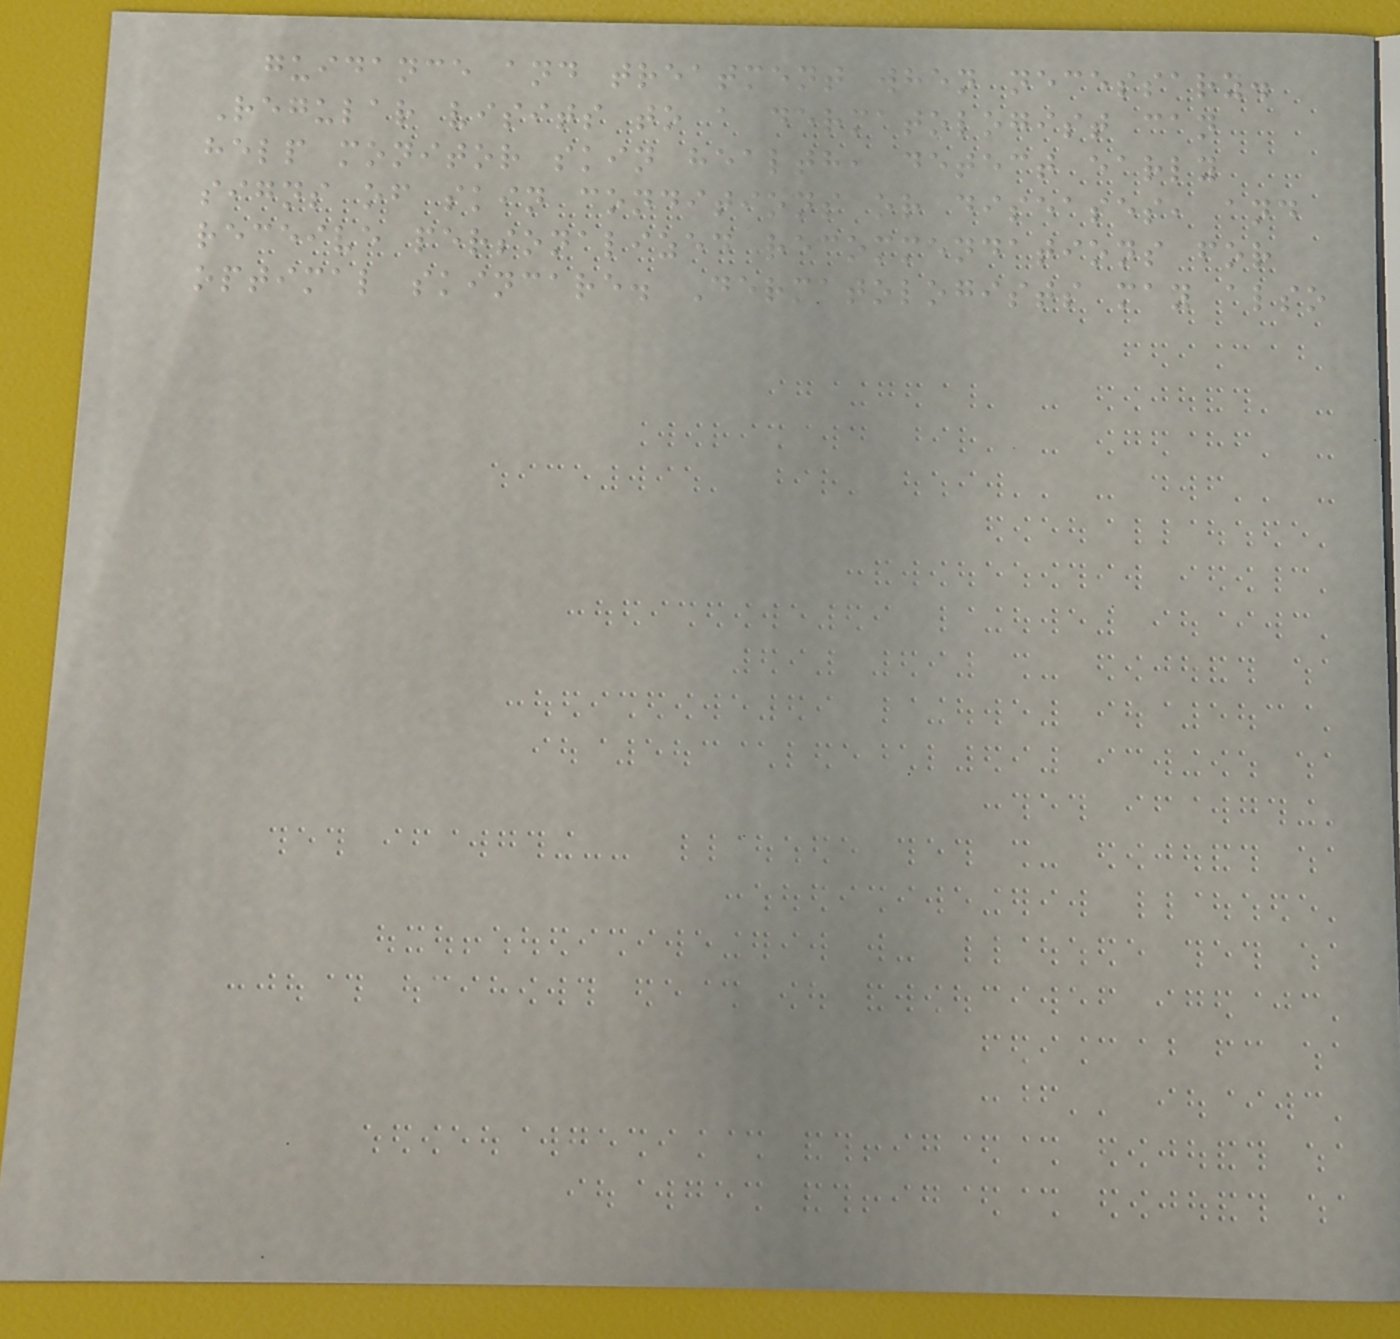guidance and treatment when necessary.
Regular visits to a dermatologist can
help monitor skin health, detect early
signs of skin conditions or diseases, and
receive personalized recommendations for
optimal skincare. Dermatologists may also
